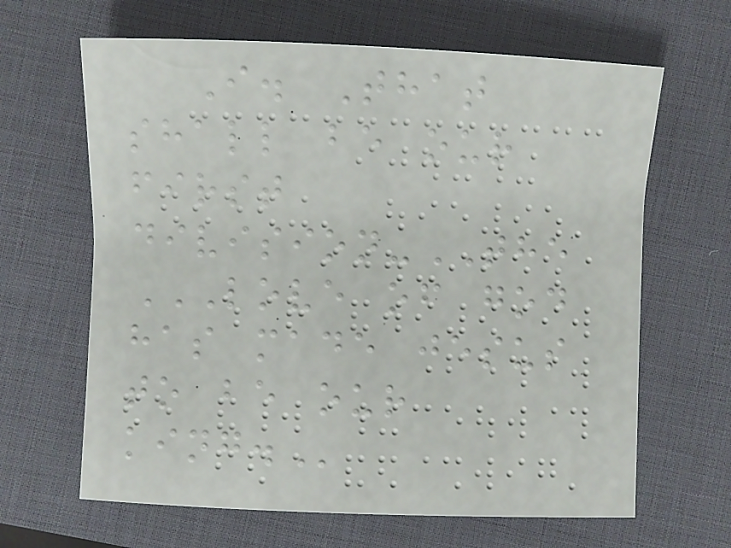I. That
shall be our
first
division-THE
LOVE OF GOD
HAS MADE JESUS
TO BE OUR
KING.
